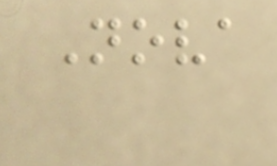Nova
